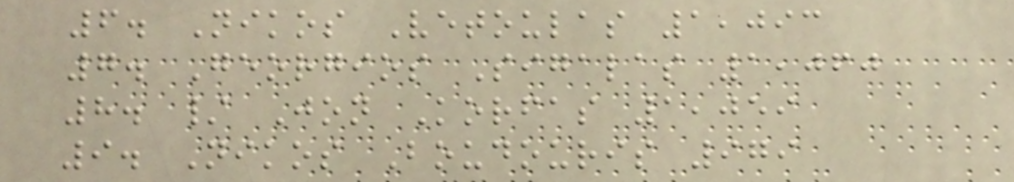6. Nikos Vetoulas 1,093
7. Georgios Sigalas 1,060
8. / Jon Korfas 1,059
9. Nikos Boudouris 979
